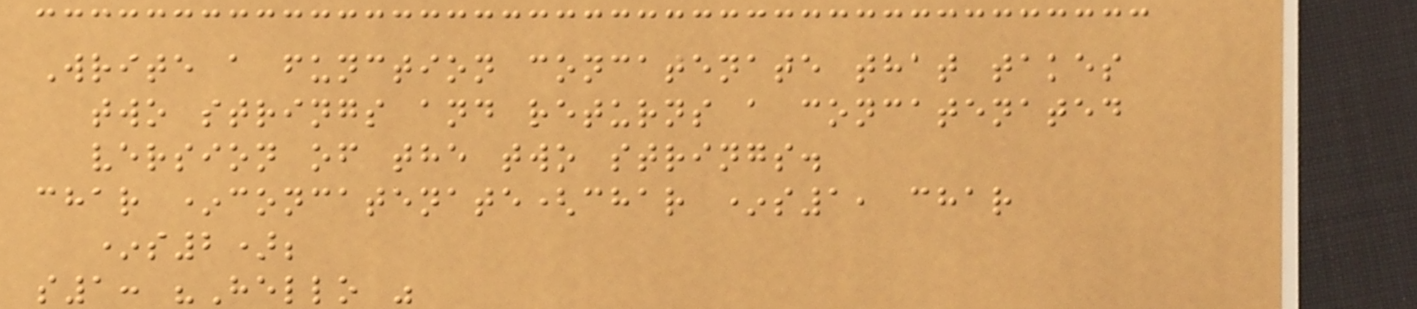Write a function concatenate that takes
two strings and returns a concatenated
version of the two strings.
char *concatenate(char *s1, char
*s2);
s1: "Hello "
